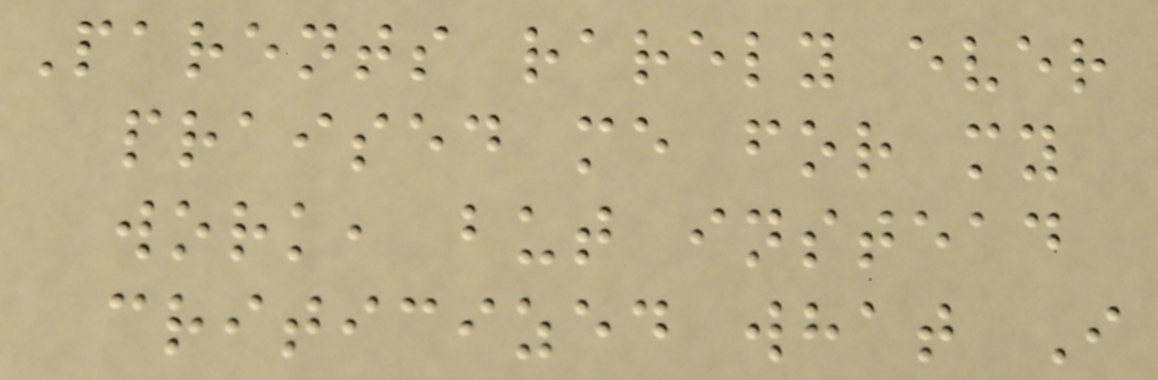Parents rarely ever
praised me for my
work, but instead
criticized what I
